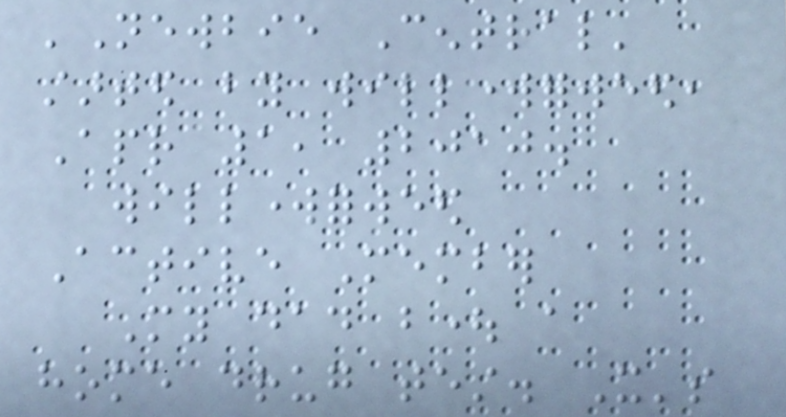'Newbie Central'
started by willworkforweed,
Apr 1, 2010.
willworkforweed
Active Member
My dad bought a
home drug test. It's
